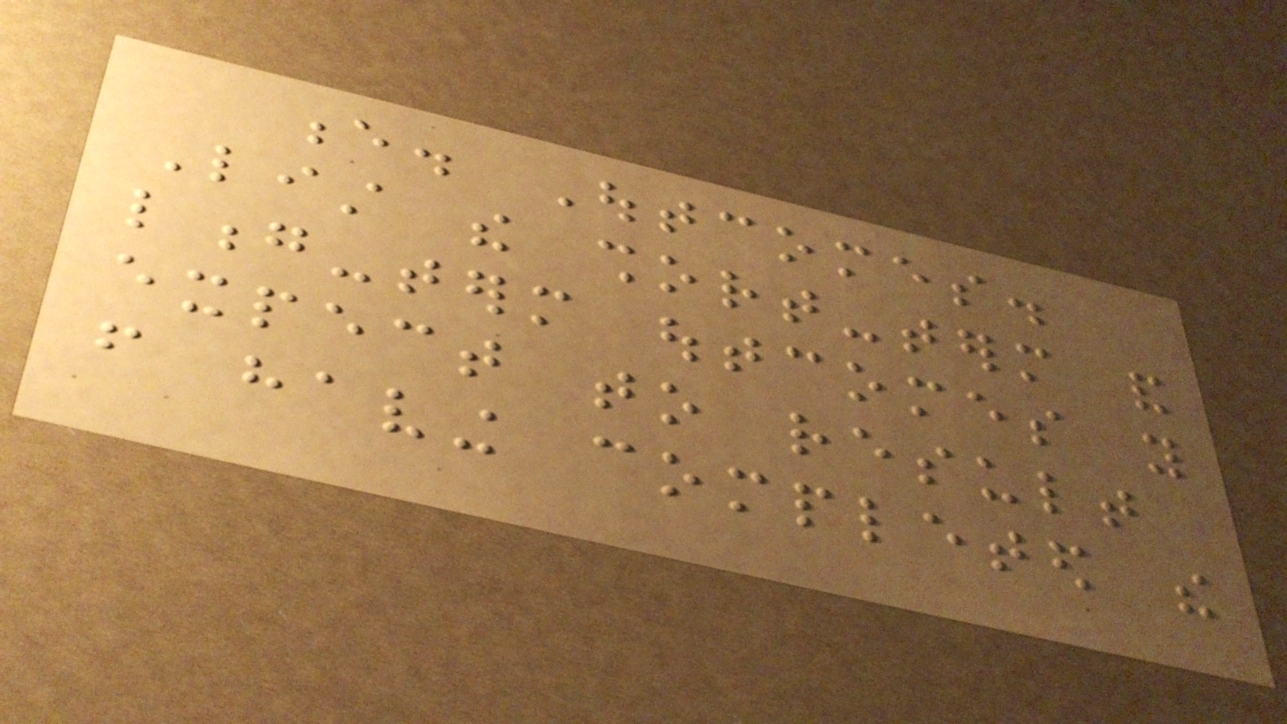e. Outcomes.
List the short-term and
long-term outcomes you
expect to result
from having completed the
